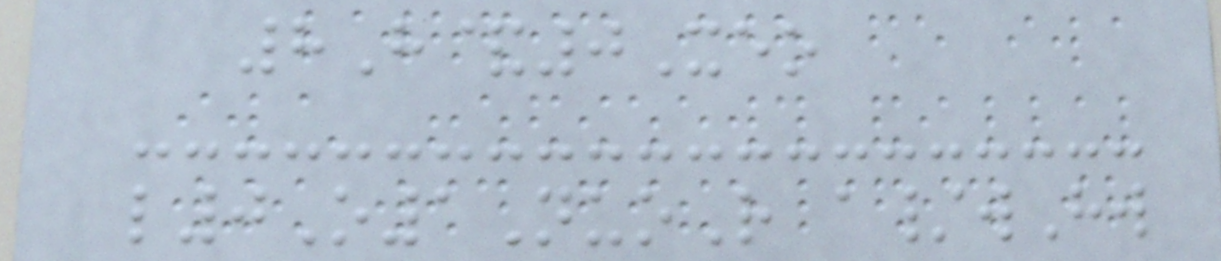8H&0Xeo
l0O1NuoR a/wHw
